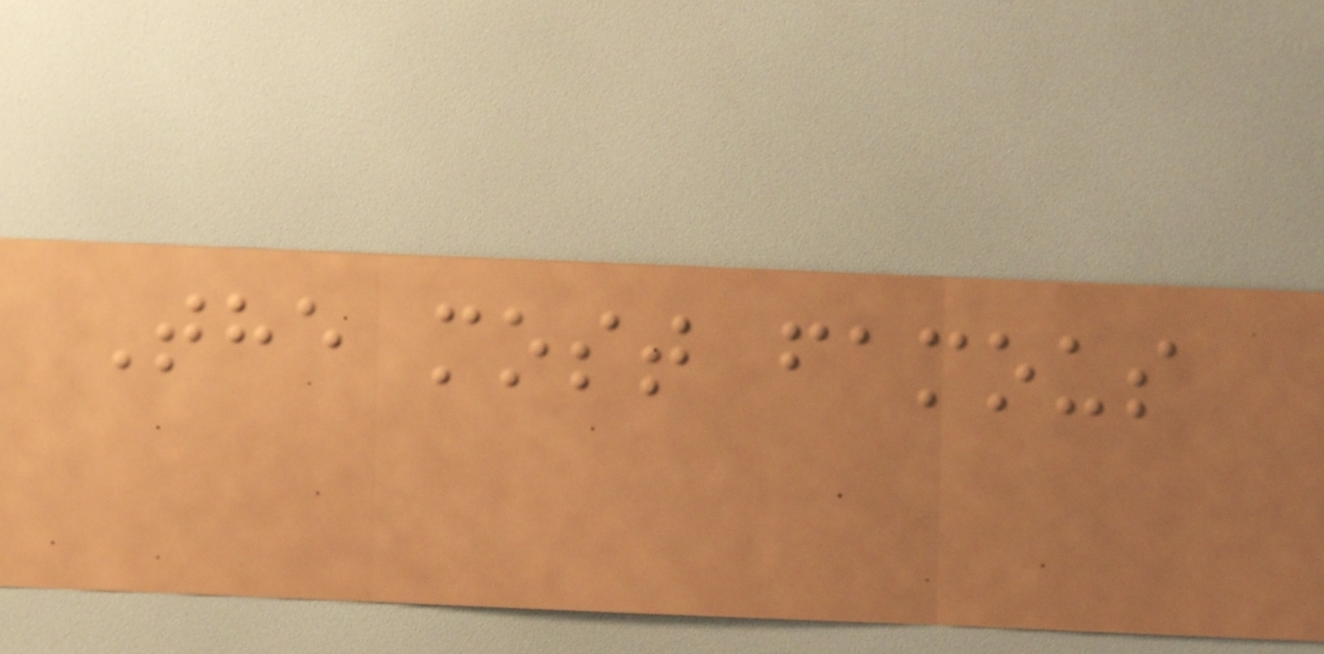The most famous
